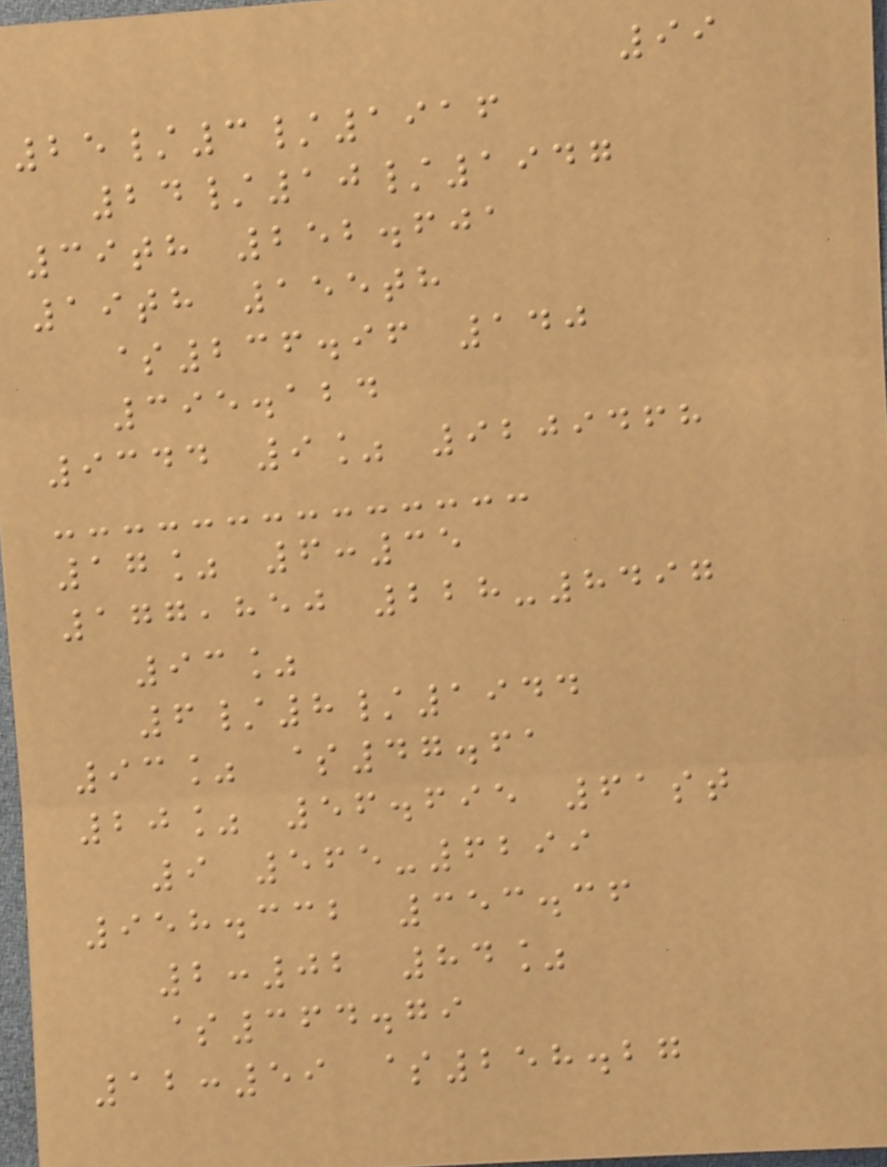99
25/3/1916
24/10/1947
39th 252.601
19th 155th
$236.96 140
395.124
9344 9% 9209468
17% 6:35
177,850 228-8497
93%
6/8/1944
93% $47.61
20% 56.695 61st
9 565-6299
958.332 353.36
2:02 84%
$364.79
12:59 $258.27
